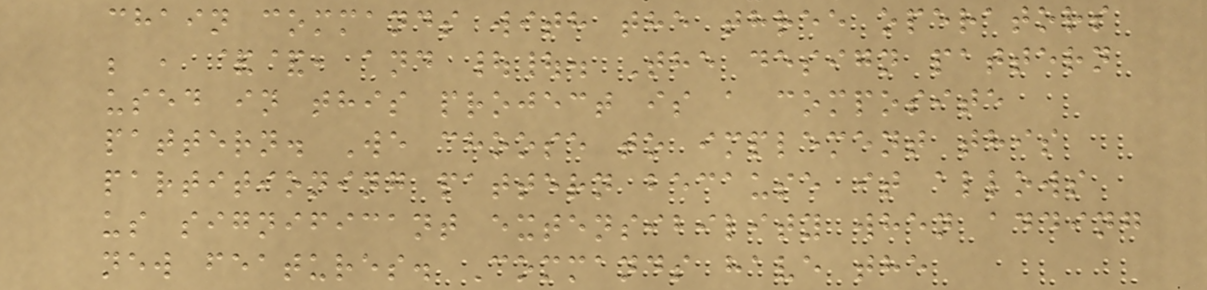chain commands with the three operators
; , &&, and ||. The design pattern
used in this project is a composite
pattern. We choose to implement this
partitioning pattern because it allows
us significant extensibility when adding
new features. Commands have the
